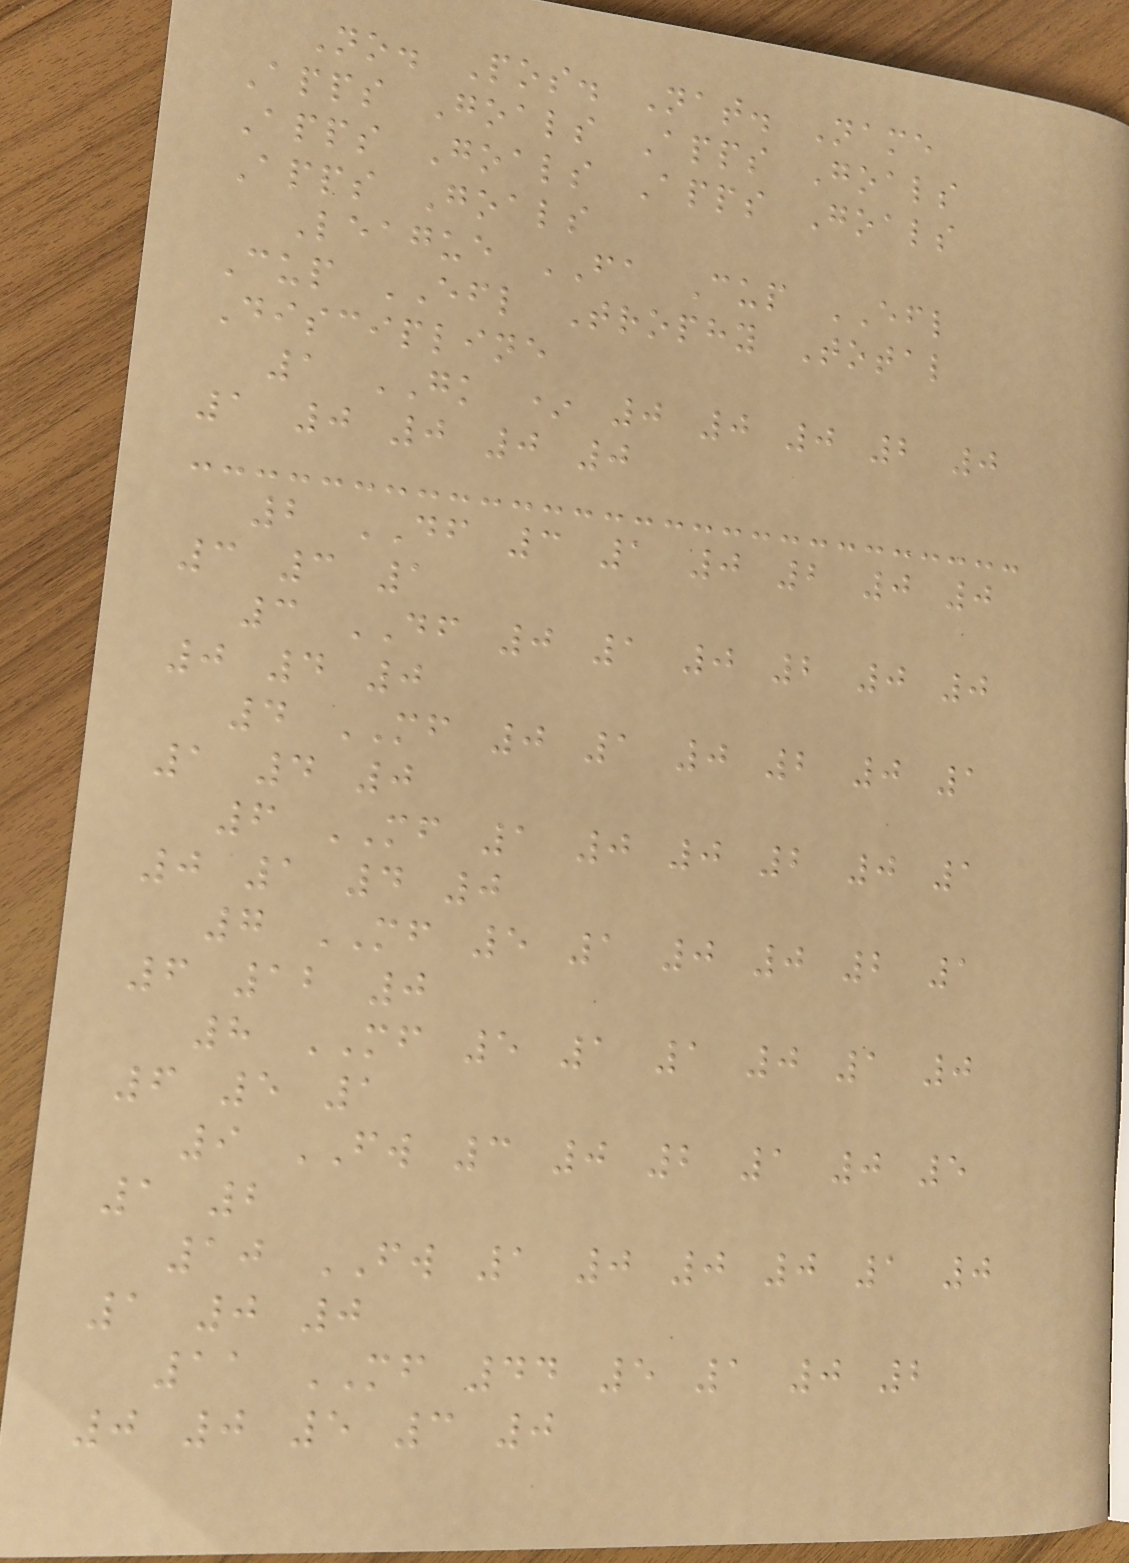No. Pos. Nat. Name
Apps Goals Apps Goals
Apps Goals Apps Goals
Apps Goals
League FA Cup EFL
Cup EFL Trophy Total
Discipline
1 GK * 0 0 0 2 0
1 0 0 0 0
2 DF 3 1 0 2 0 0
3 3 1
3 DF 0 1 0 2 0 0
0 4 0
4 MF 0 1 0 2 0 1
1 4 0
6 MF 1 0 0 2 0 1
0 1 4 0
7 MF 5 1 0 0 2 1
6 12 0
8 MF 5 1 1 0 1 0
6 5 1
9 FW 3 0 2 1 0 5
1 2
10 FW 1 0 0 0 1 0
1 0 0
11 MF 44 5 1 0 2
0 0 5 3 0
